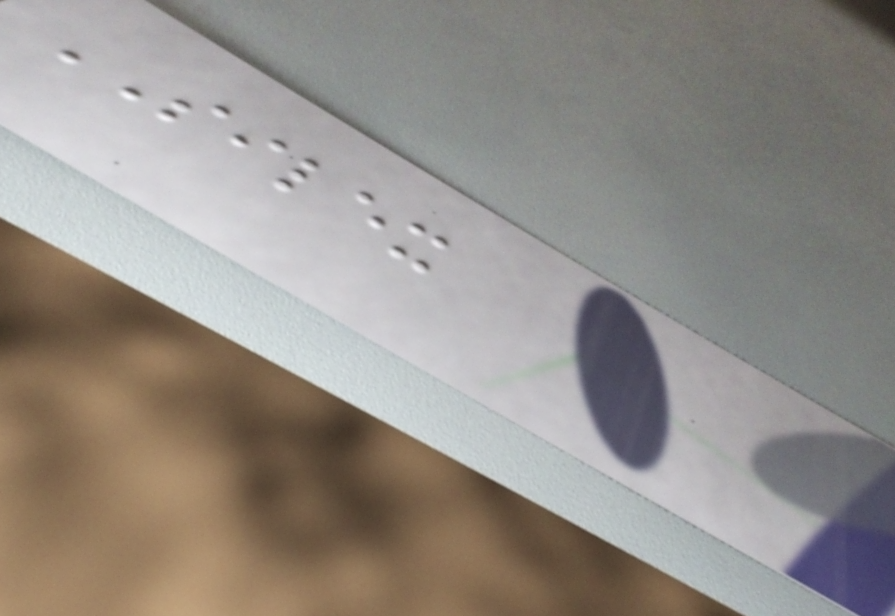SILEX
